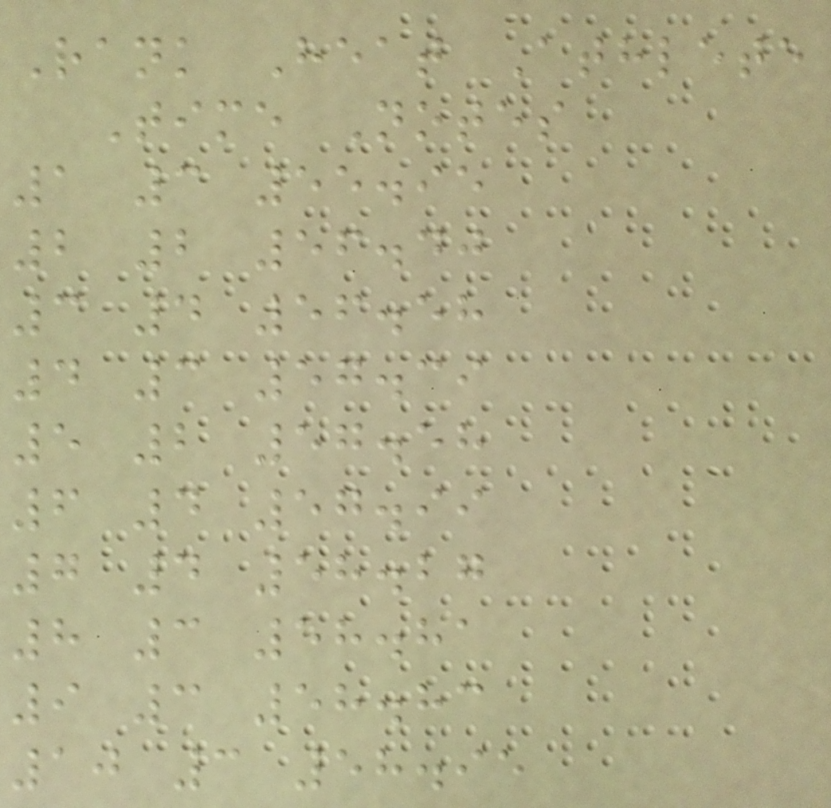Rank Heat Athlete
Time Notes
1 3 55.95
2 2 56.40
3 4 56.58
4 3 57.39
5 2 57.58
6 4 57.99
7 4 58.27
8 3 58.81
9 3 58.83
10 3 58.95
